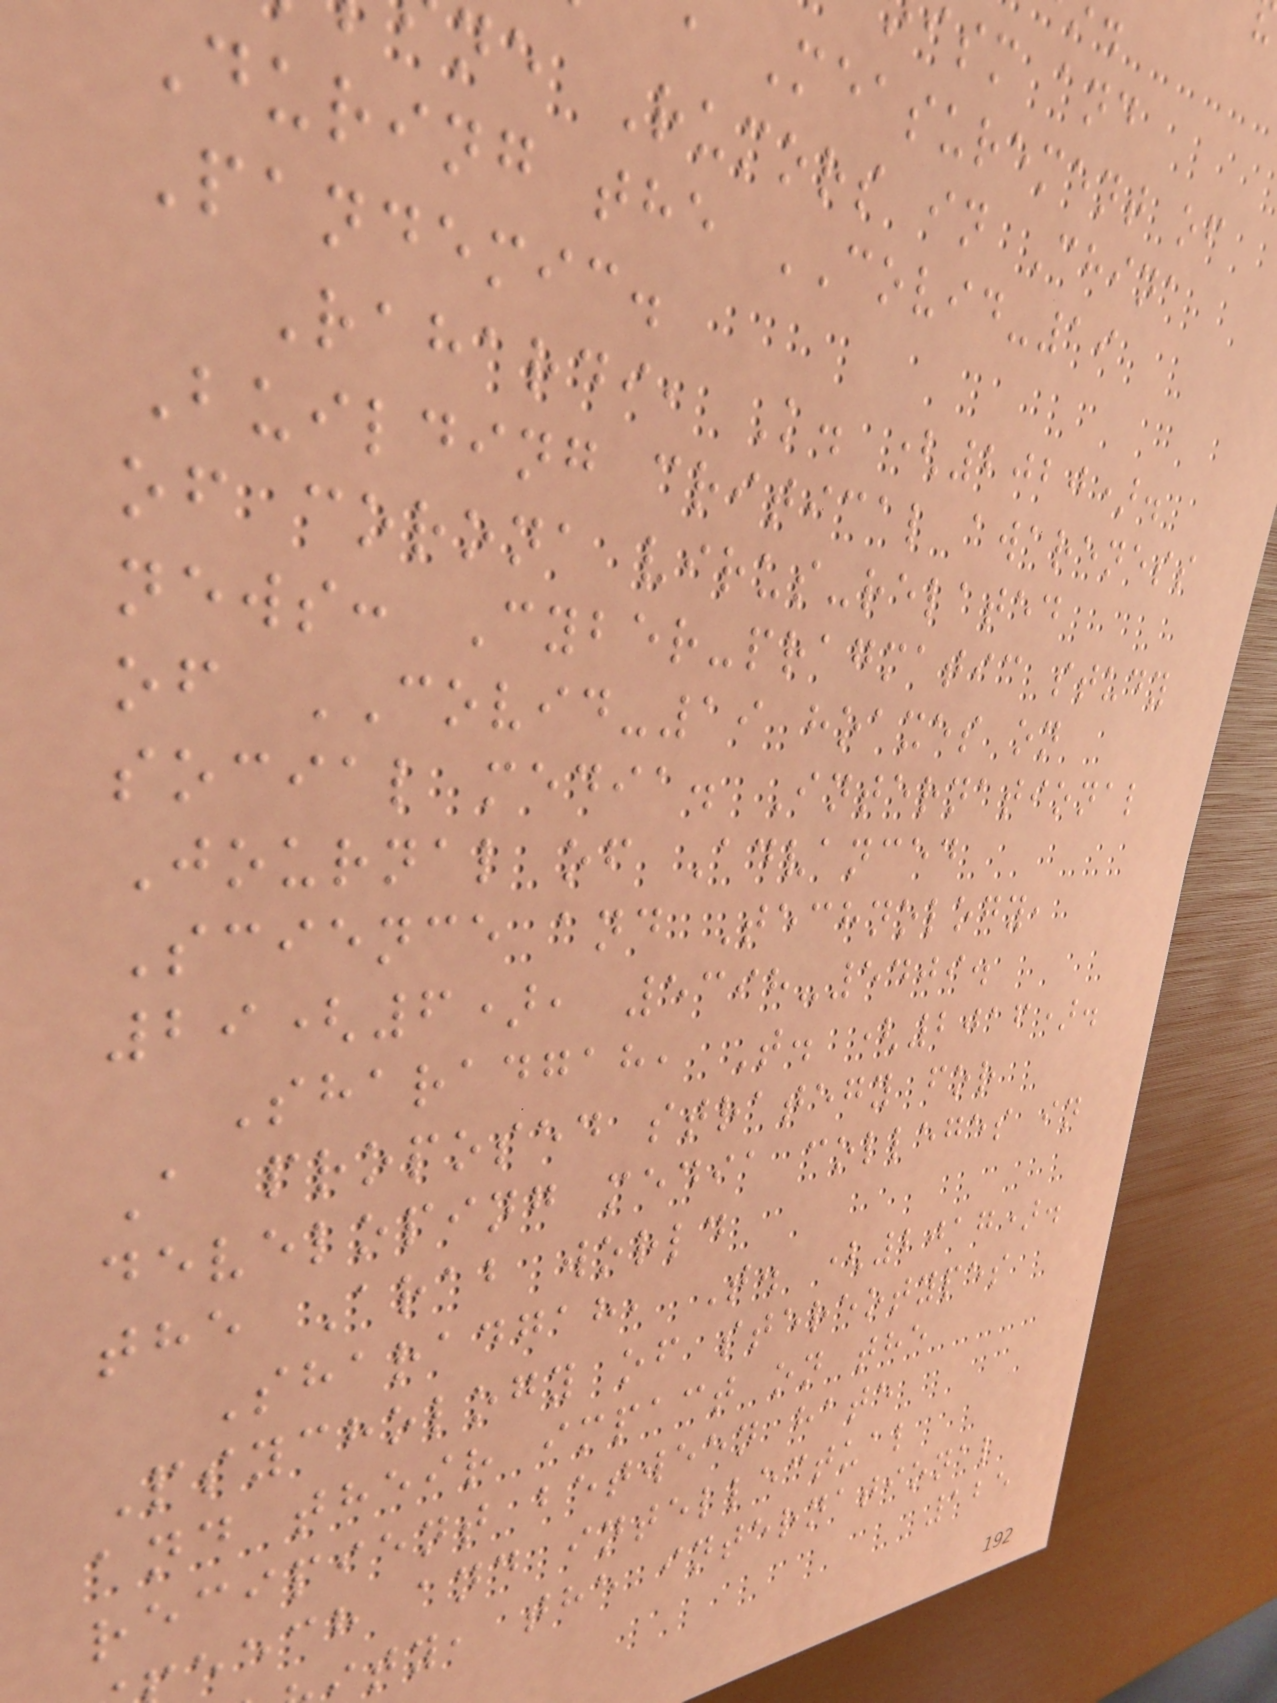sm and
Measurement of
ne Rumors in China
During the COVID-19
Pandemic.
Rahardi, K. (2020).
Building critical awareness
of corona virus-related
news: Cyber-pragmatic study
of COVID-19 hoaxes on
social media. International
Journal of Advanced
Science and Technology,
29(6), 5398-5409.
Sharadgah, T. (2016).
A proposed strategy for
developing media colleges in
the Arab world
Sharadgah, T. (2017).
Psychology of stereotypes
and their impact on the
recipient between hate
eech and intellectual
ty, the international
125
